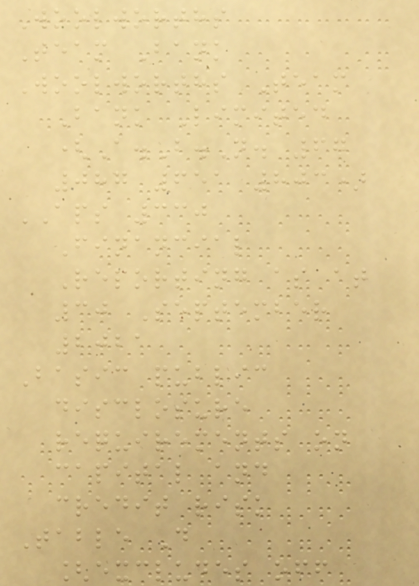Woolworths
Team Bank
Woolworths Team
Bank Limited
(A.B.N. 67
087 651 803)
APS 330
Financial
Reporting as at
30 September
2021
Basic public
disclosure
requirements on
capital and
credit risk
Table D
[excludes off
